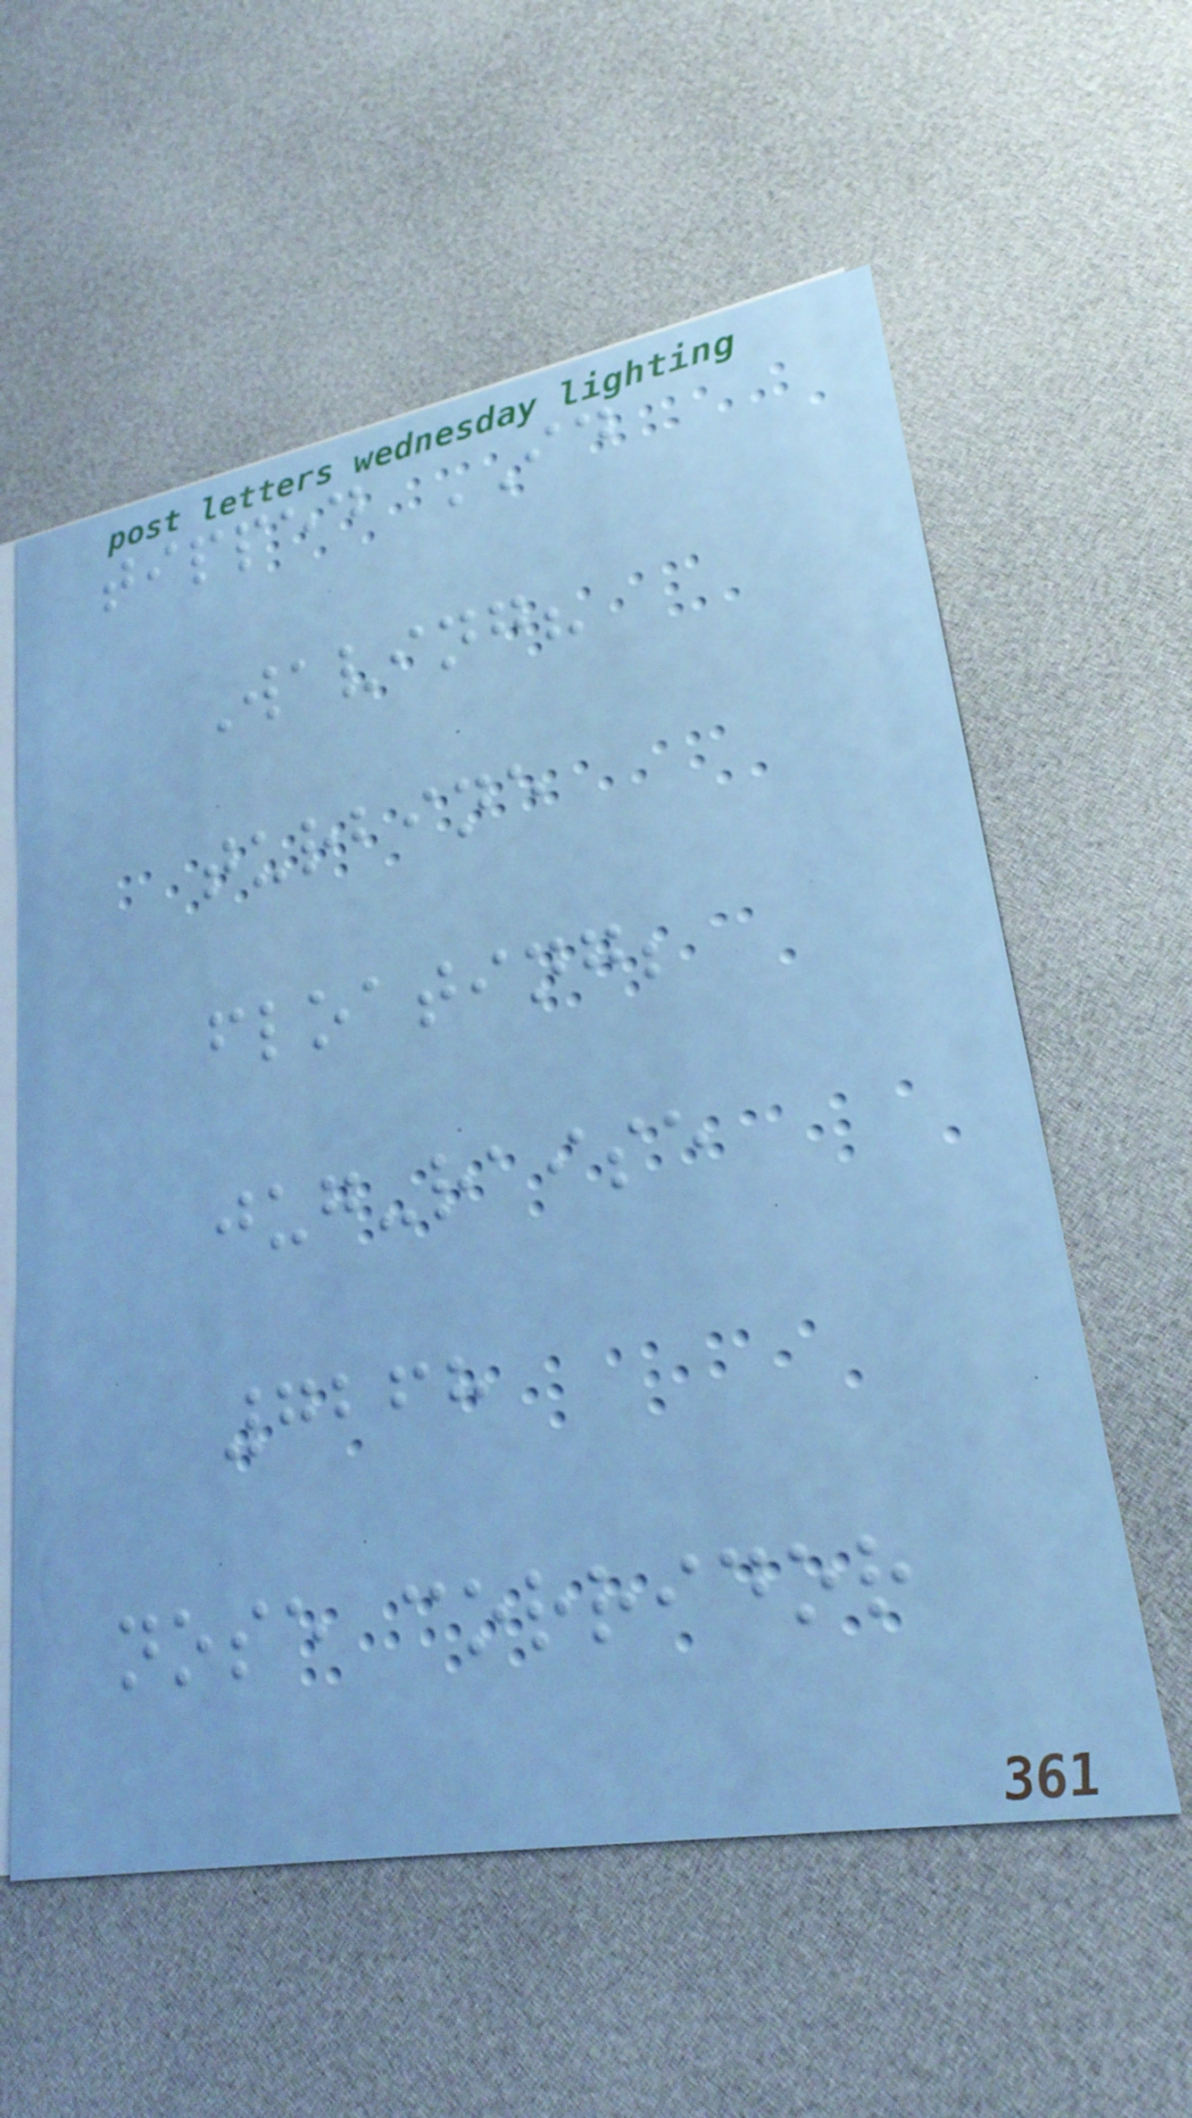tipped ID
Waving?
turbine
floating;
jug-raise
7268
nose corridor
